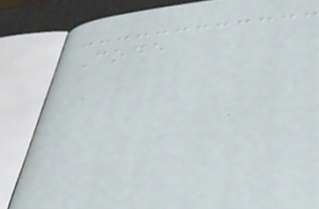Code
